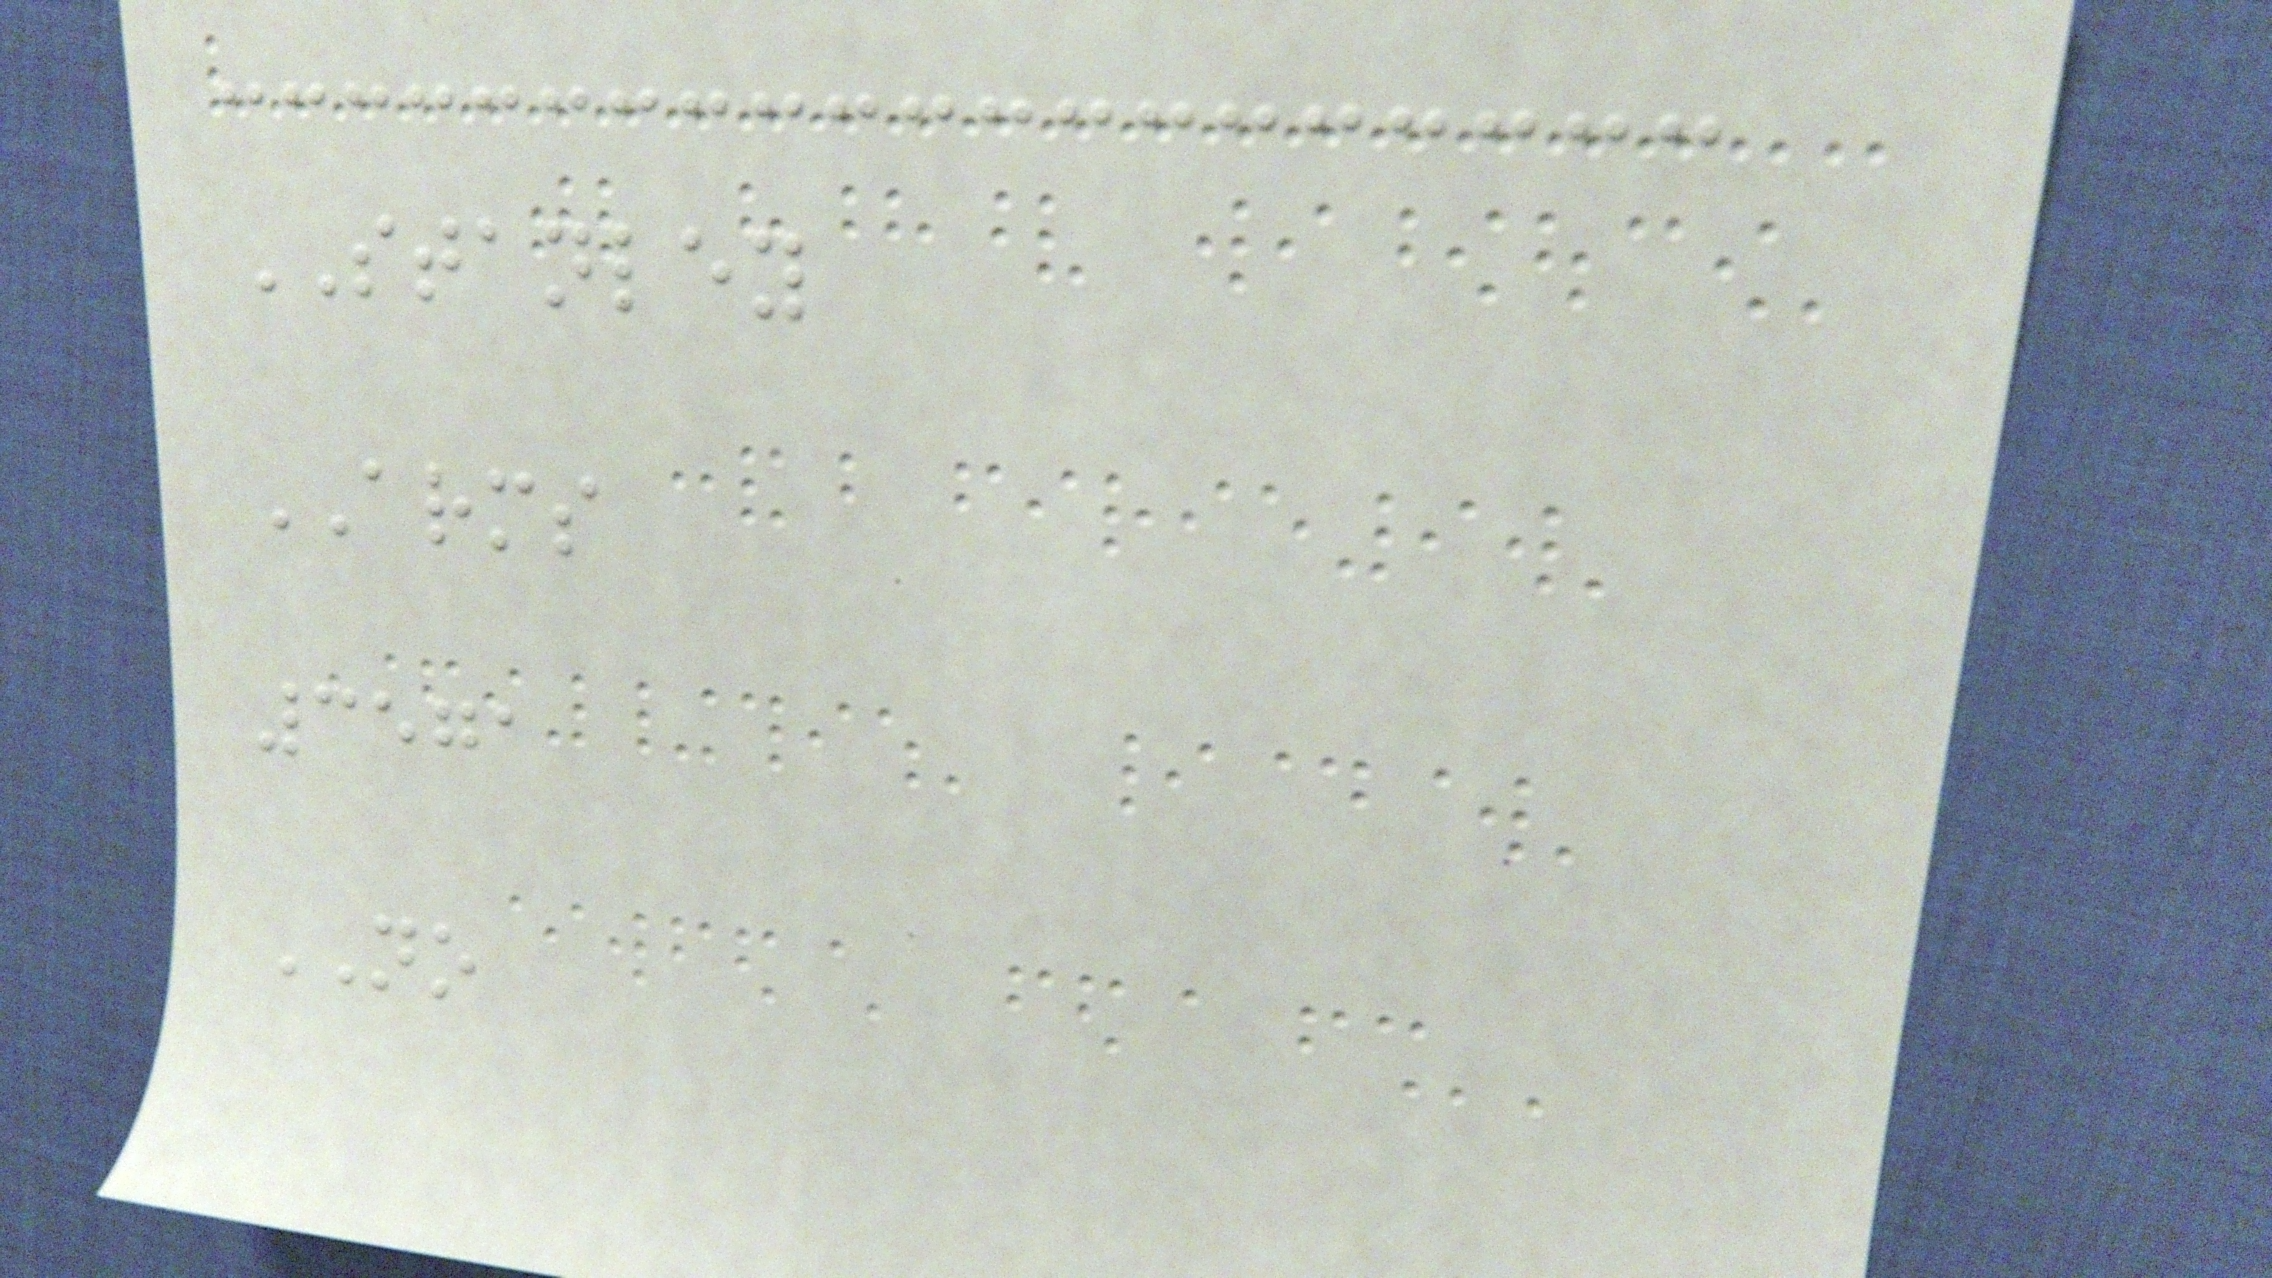STANLEY
ARMS
3571
NO
